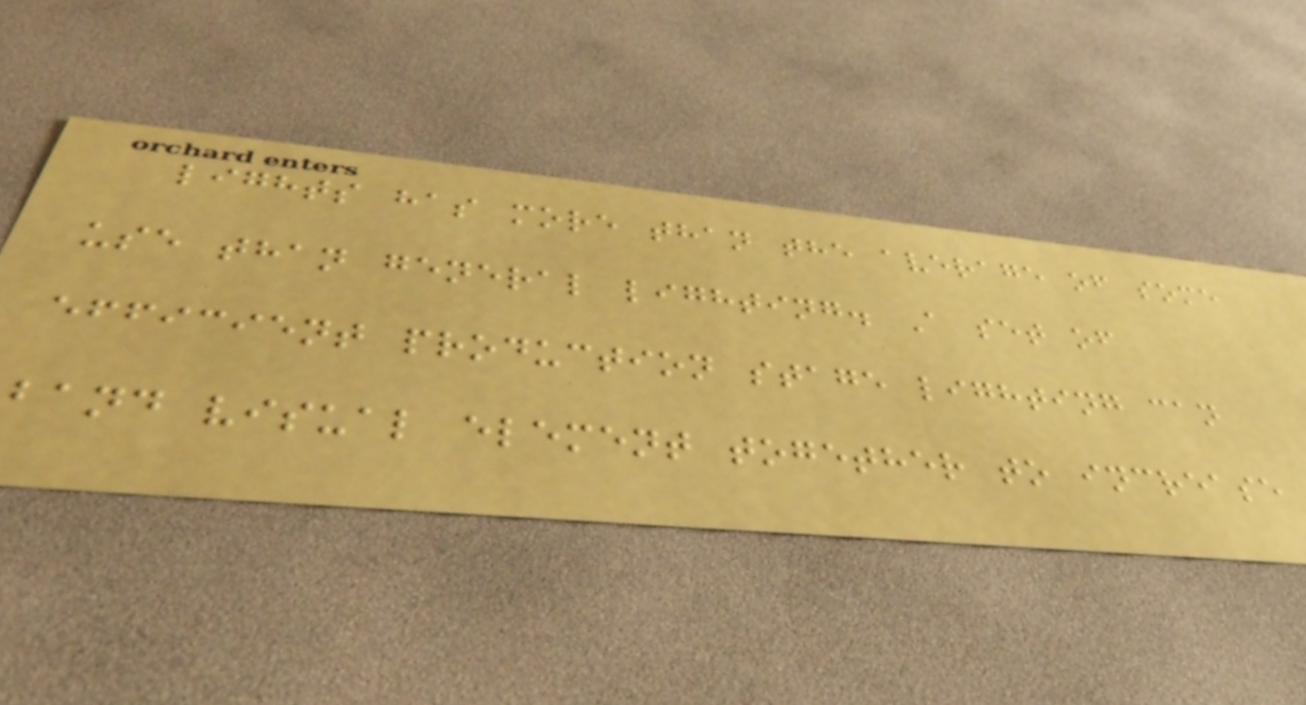lights has more than the average of some
use than general lighting. A set of
efficient production stage lighting can
band visual element together to increase
